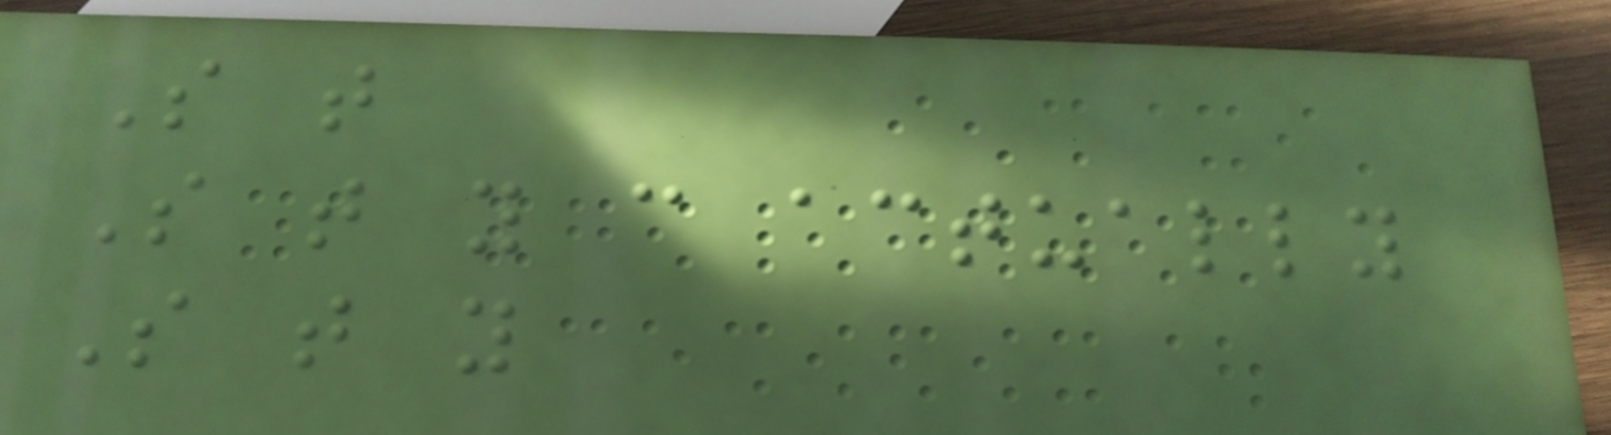So that
So that you can actually
So that you
